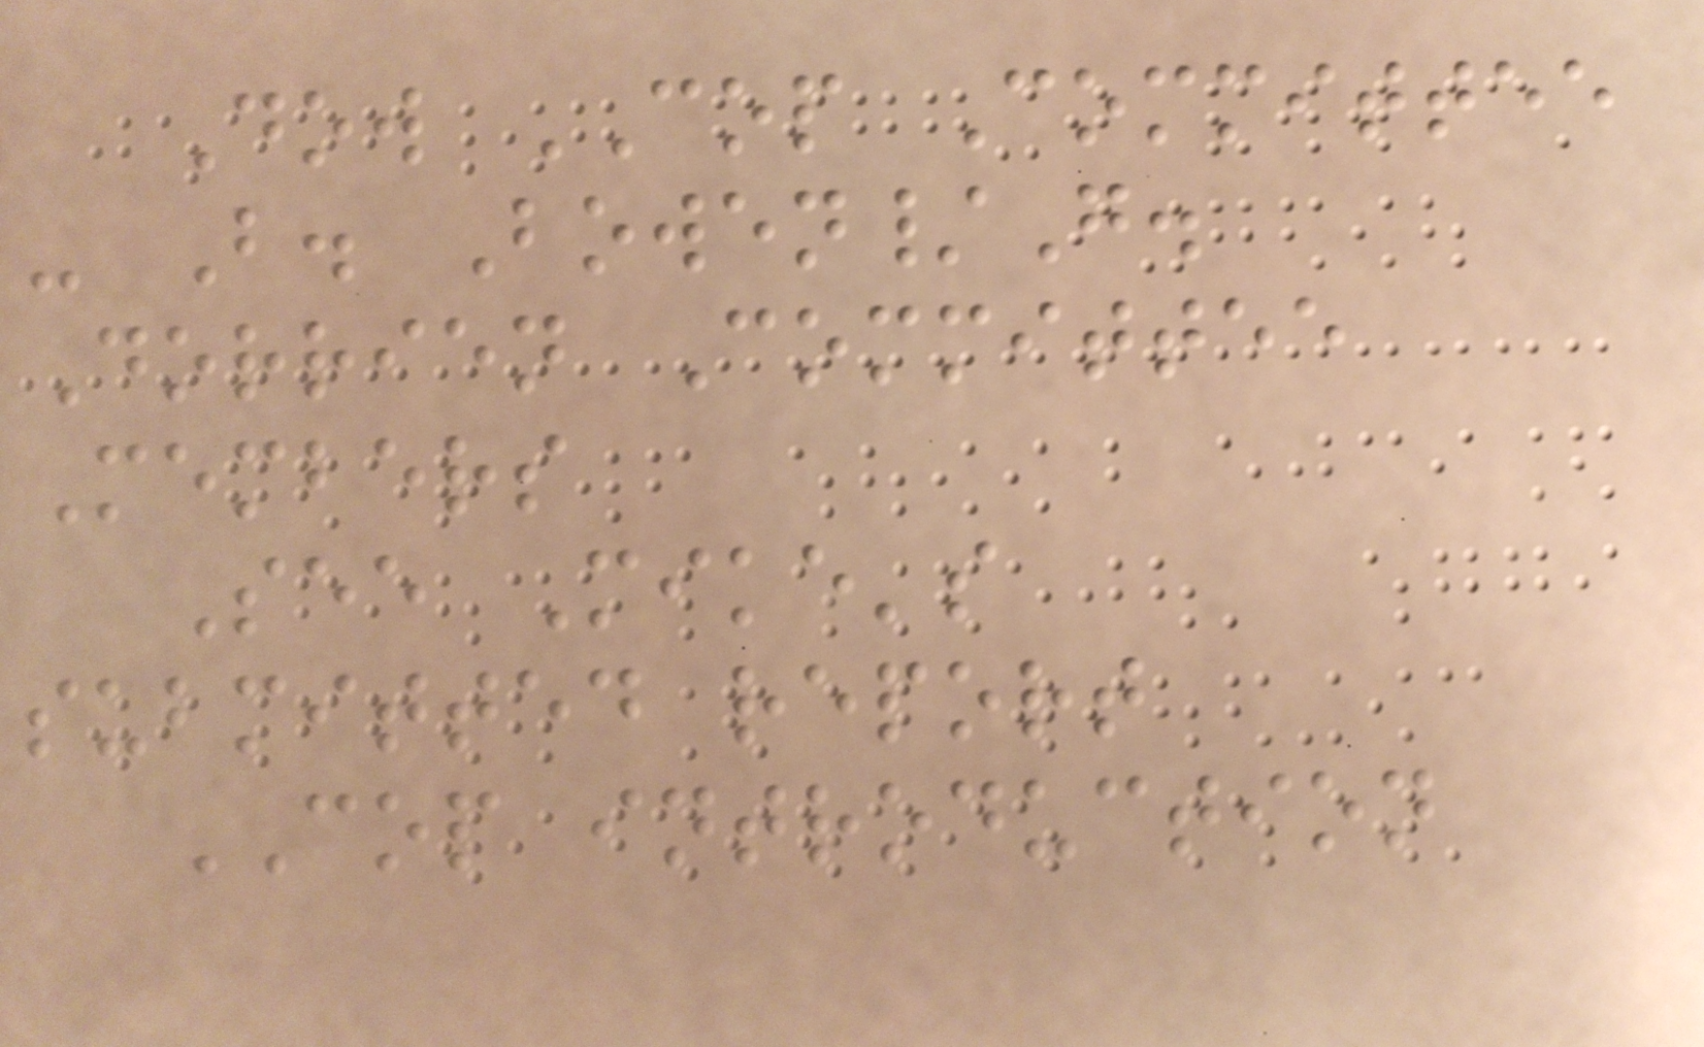Dow COP Committee
- B. Bowen/G.
Dorrien Committee
Members
See Mike's
submitted report
COP introduction
